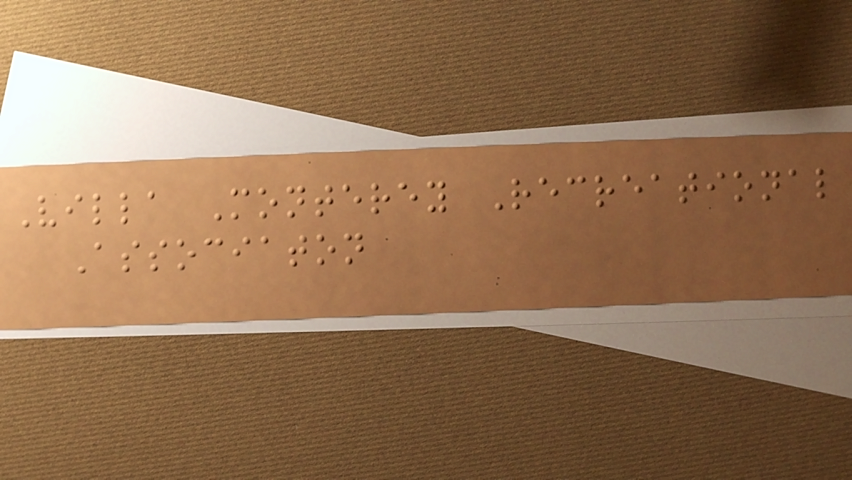Villa Monterey Recreational
Associaton
